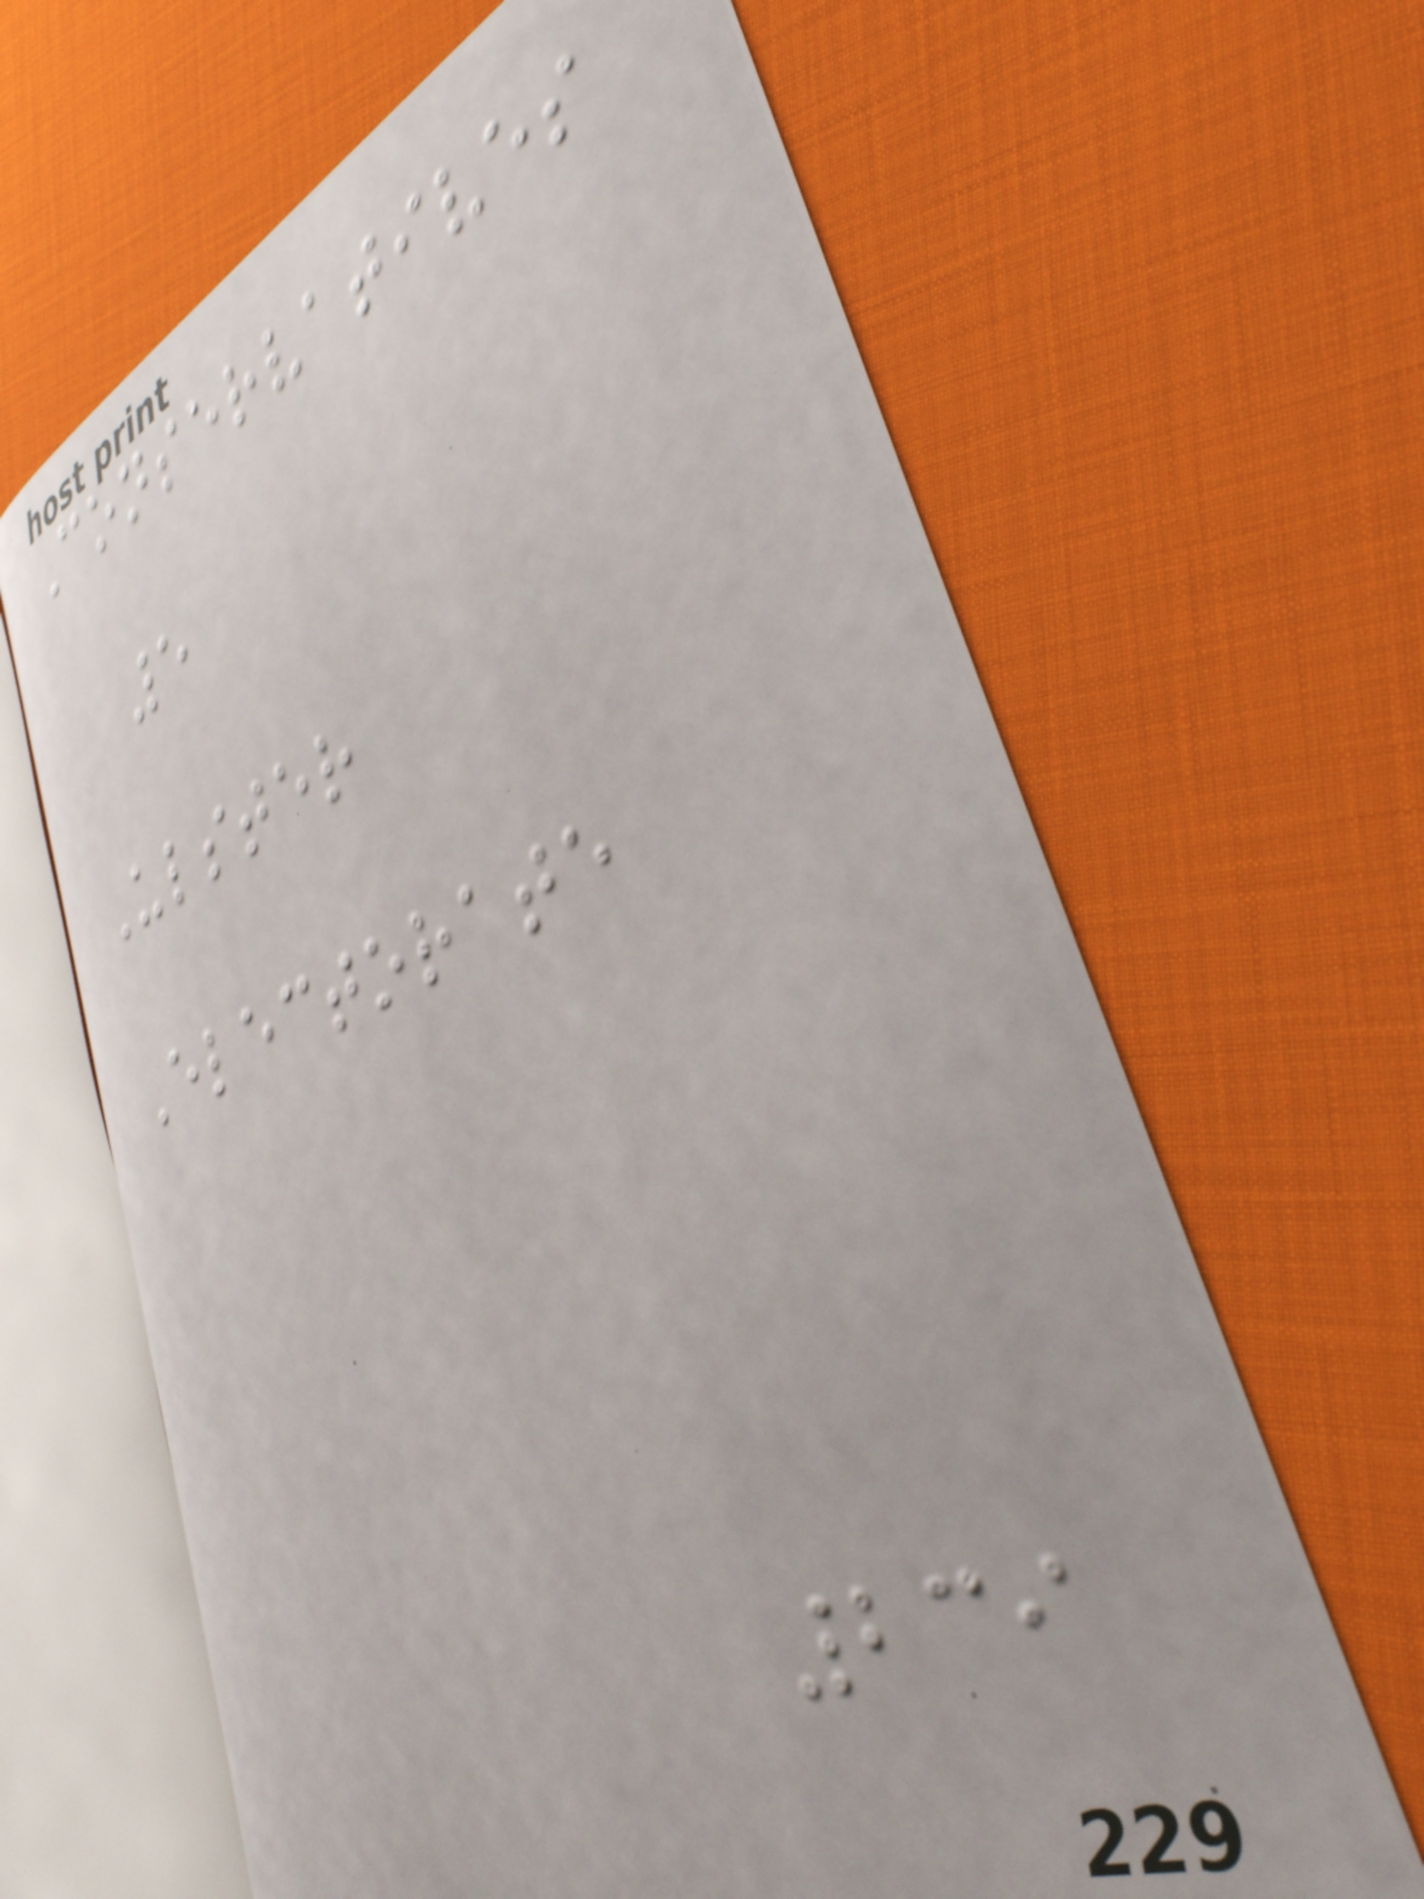Conservatives
5
Ulster
Electorate
239
